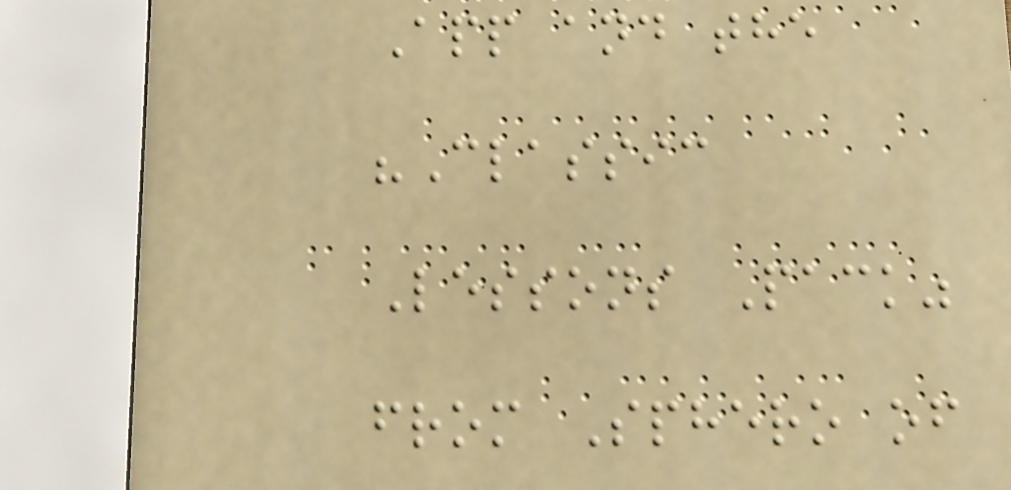App and the
"Classic
Lessons Pack"
from Sphero of
